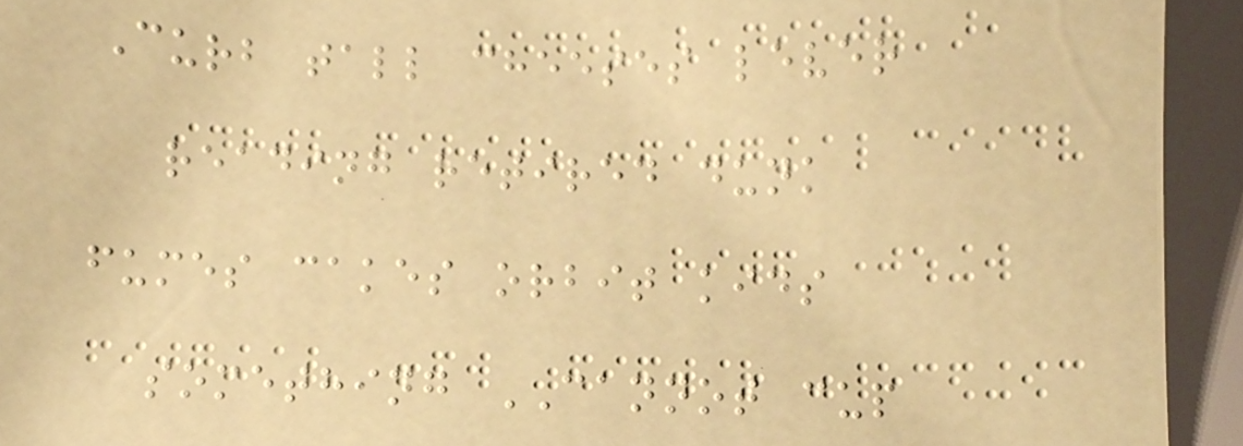Curb tall cheeses lever
reading retired dunk
fumes cakes orbit kids
something CANNOT cup
